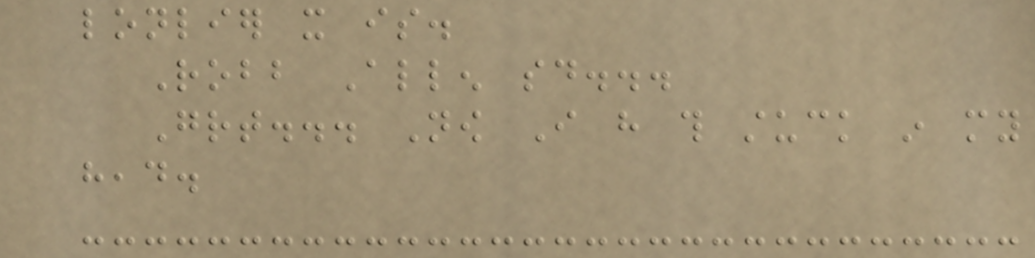lonlier it is.
Robb Allen said...
Great... Now I have this stuck in my
head.
